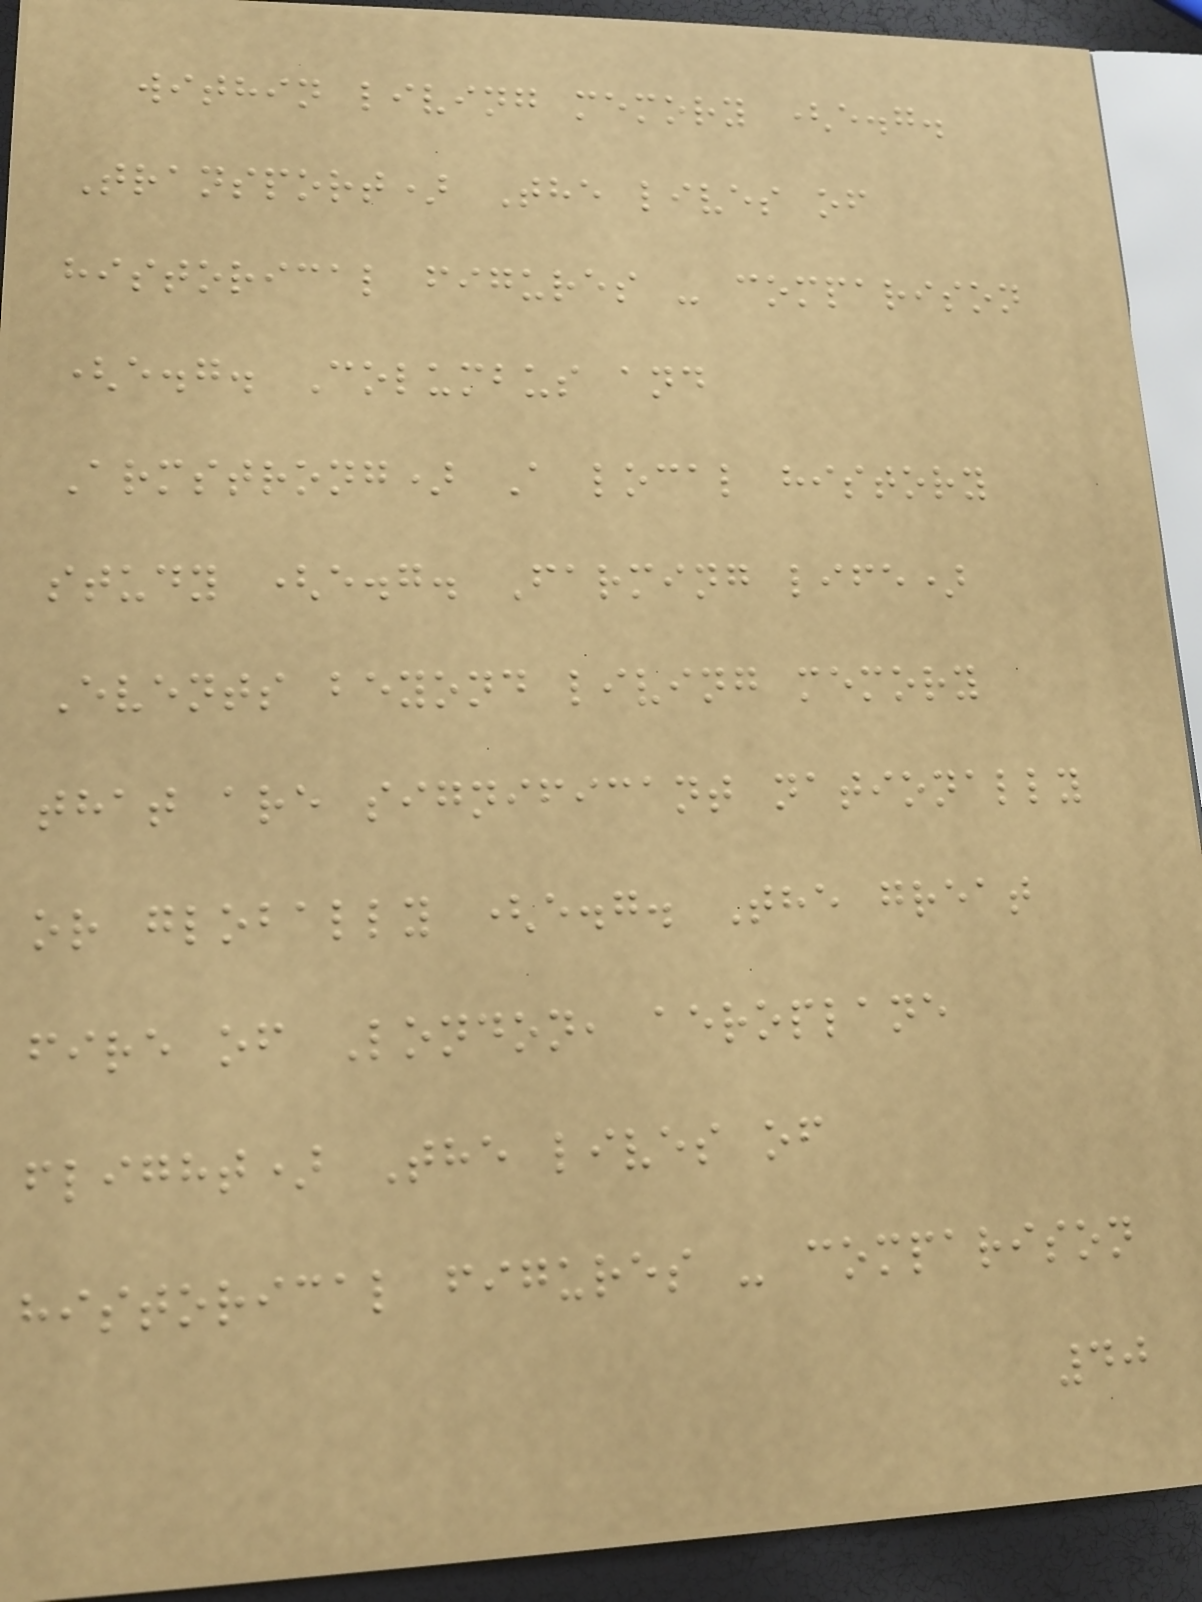within living memory (e.g.
Transport) The lives of
historical figures - comparison
(e.g. Columbus and
Armstrong) A local history
study (e.g. Farming life)
Events beyond living memory
that are significant nationally
or globally (e.g. The great
fire of London, aeroplane
flight) The lives of
historical figures - comparison
40
